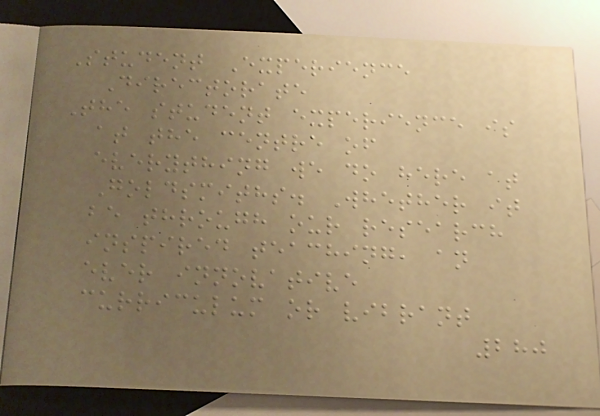Student Experience
Directorate
The student experience is
at the centre of
everything we do here at
Goldsmiths. Whether it
be through our research
inspired teaching, an
ever innovative
curriculum or vibrant
280
